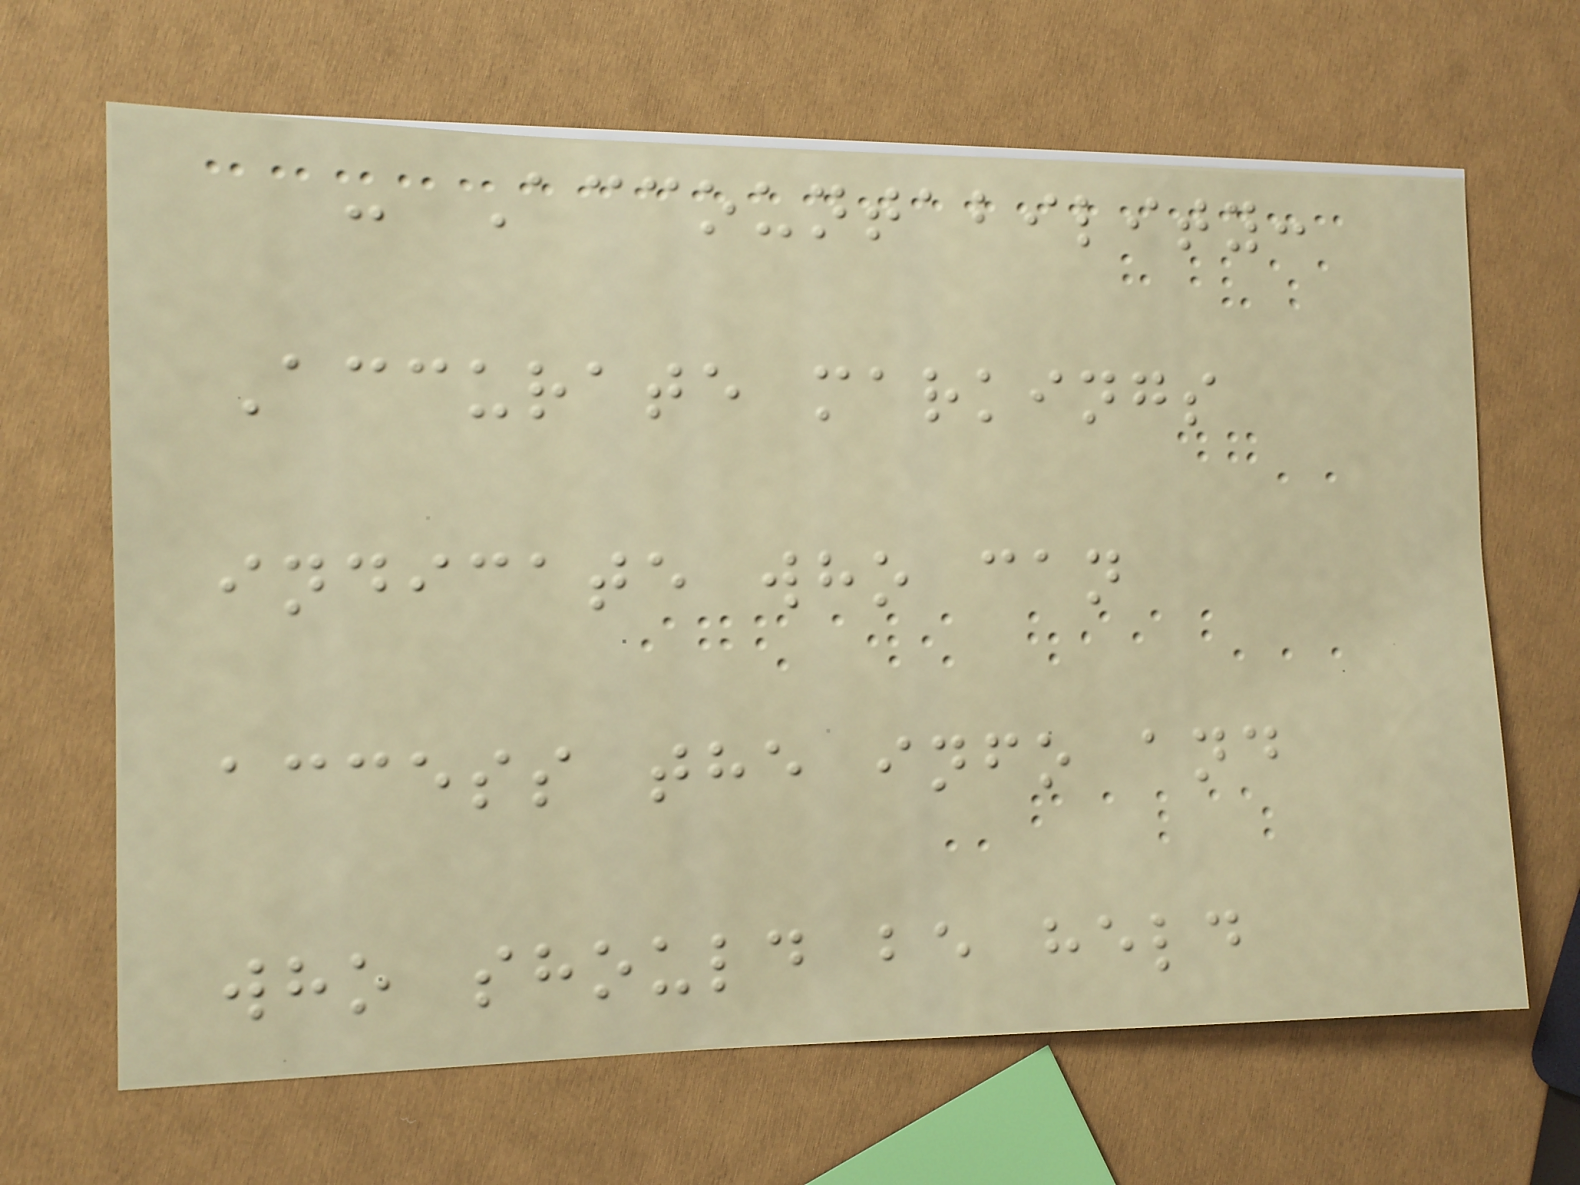- Accountability:
Accurate markings
indicate who can
access the info and
who should be held
